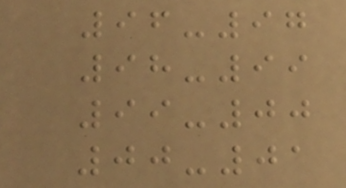96-97
98-99
99-00
00-01
